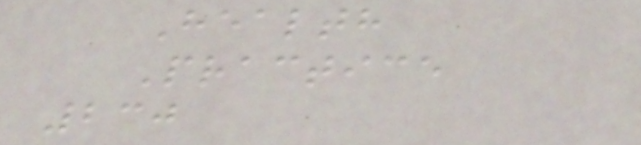Health
Practice
230
